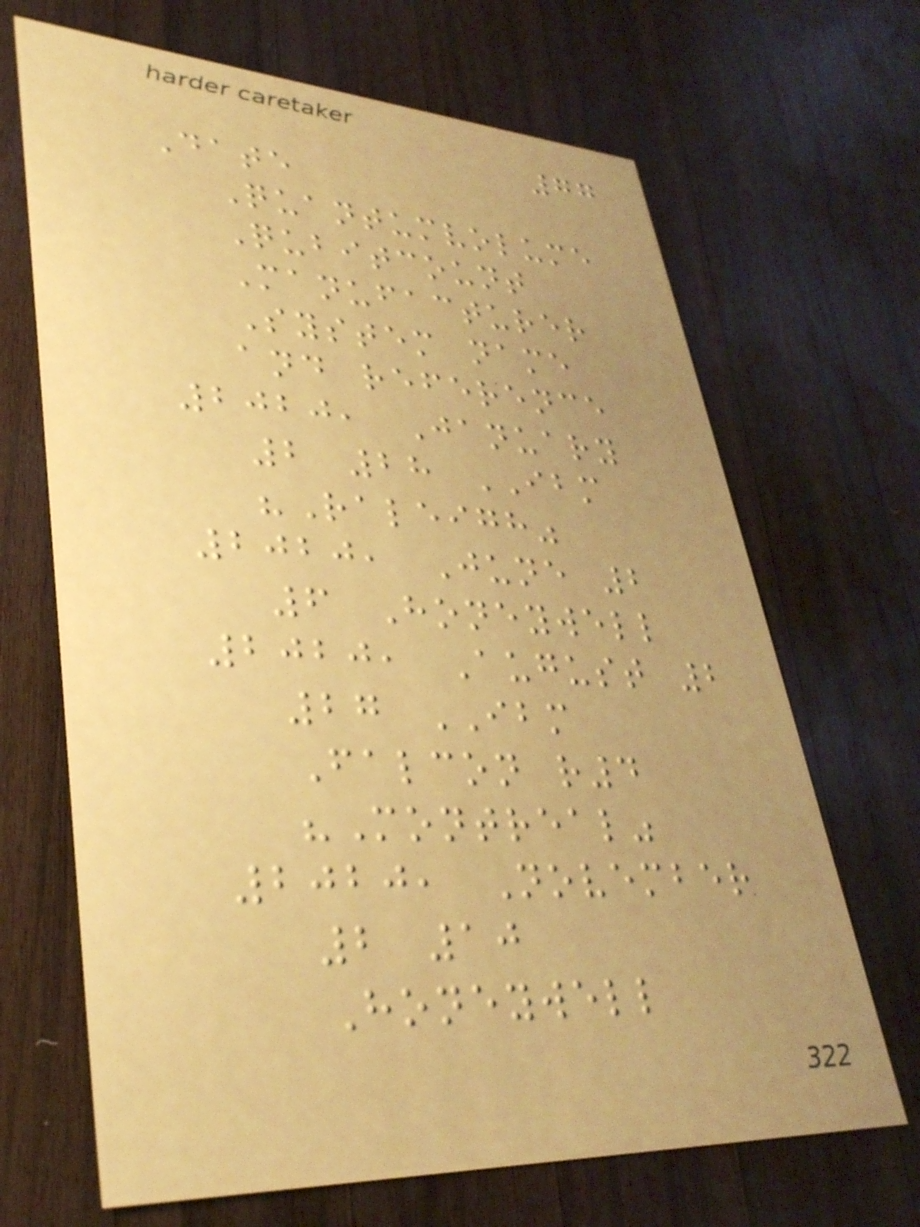77
Date
Quantumvolume
Qubitcount
Manufacturer
System name
and reference
2020, January
2 28 IBM
"Raleigh"
2020, June 2
6 Honeywell
2020, August 2
27 IBM
Falcon r4
"Montreal"
2020, November
2 10
Honeywell
